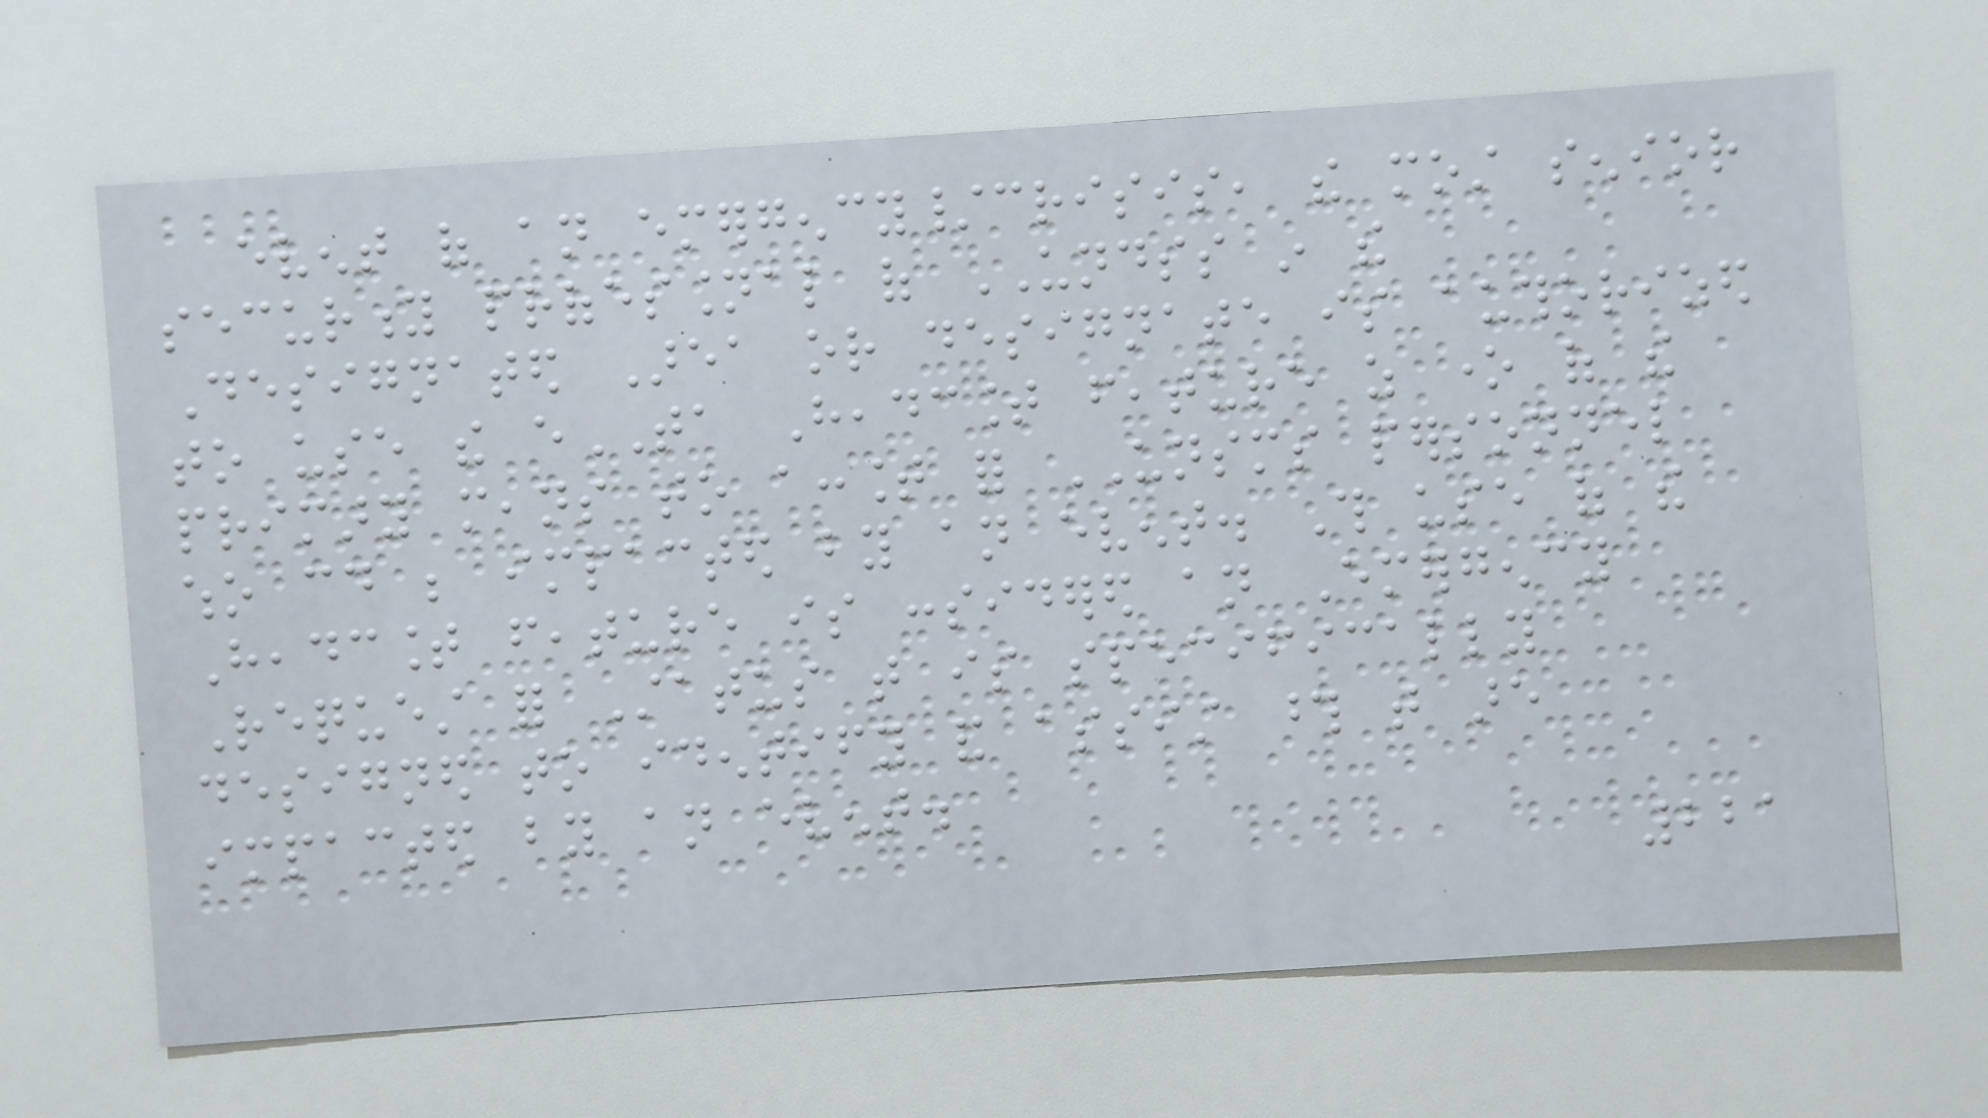event of an emergency/crisis, the most senior
security professional of UNDSS in the
Designated Area or designate is authorized
to use the eTA Headcount feature as one of the
primary means to account for UNSMS personnel
who could be impacted by an event. This use of the
Headcount feature is considered an Emergency
Request for Status that is specifically
designed to identify and assist those that are
impacted by an event.
221
